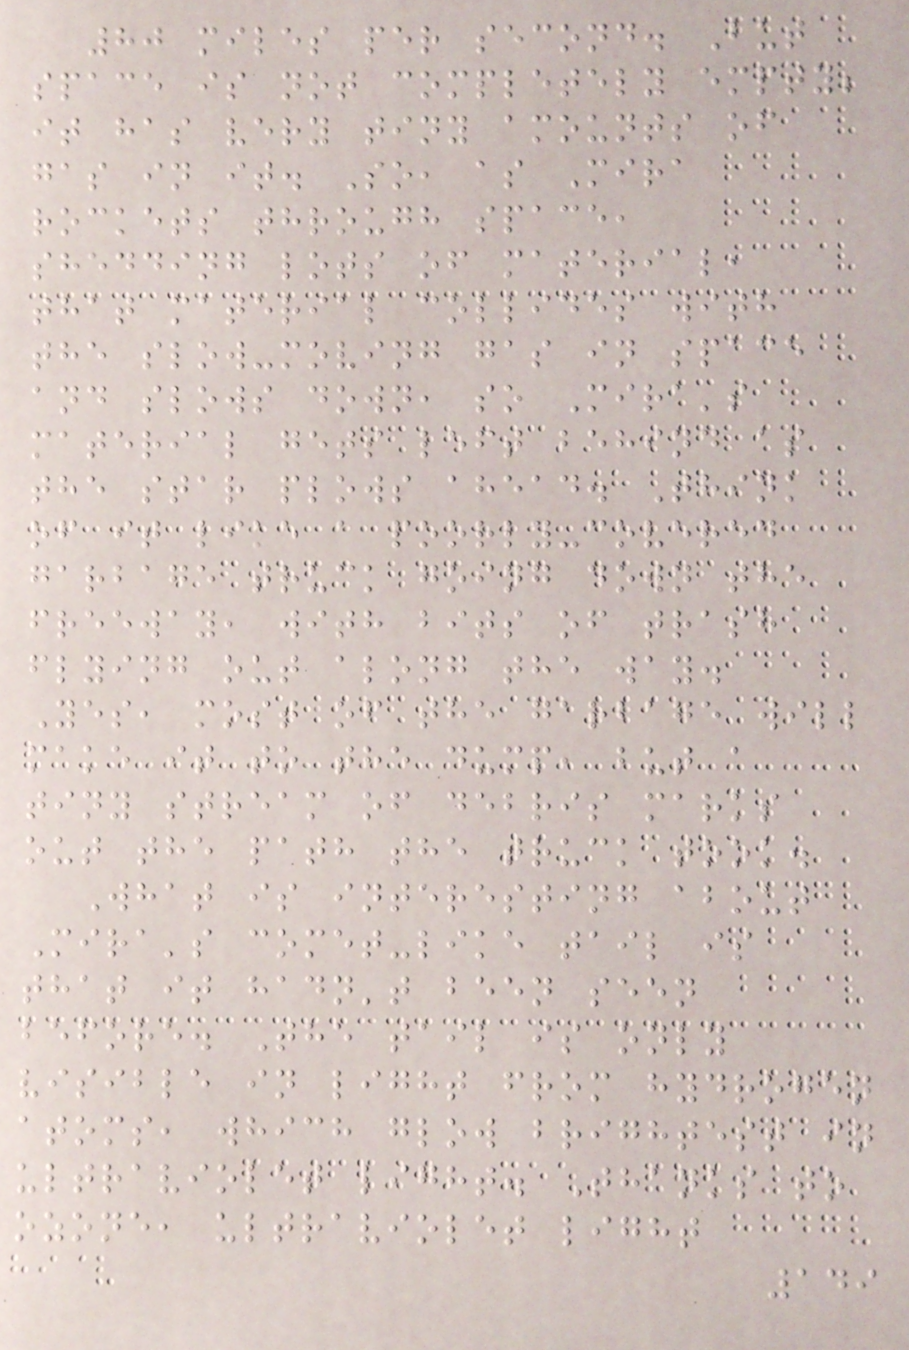80 miles per second. But
space is not completely empty;
it has very tiny amounts of
gas in it. So, as Mira
rockets through space,
shedding lots of material,
that material collides with
the slow-moving gas in space
and slows down, so Mira's
material gets left behind as
the star plows ahead. Think
of it like a poorly-covered
garbage truck going down the
freeway, with bits of trash
flying out along the way.
Yes, most of the garbage will
make it to the dump, but a
tiny stream of debris marks
out the path the truck took.
What is interesting about
Mira's comet-like tail is
that it hadn't been seen
before. The tail is only
visible in light from hydrogen
atoms, which glow brightest in
ultraviolet light. Thanks to
ozone, ultraviolet light
149
